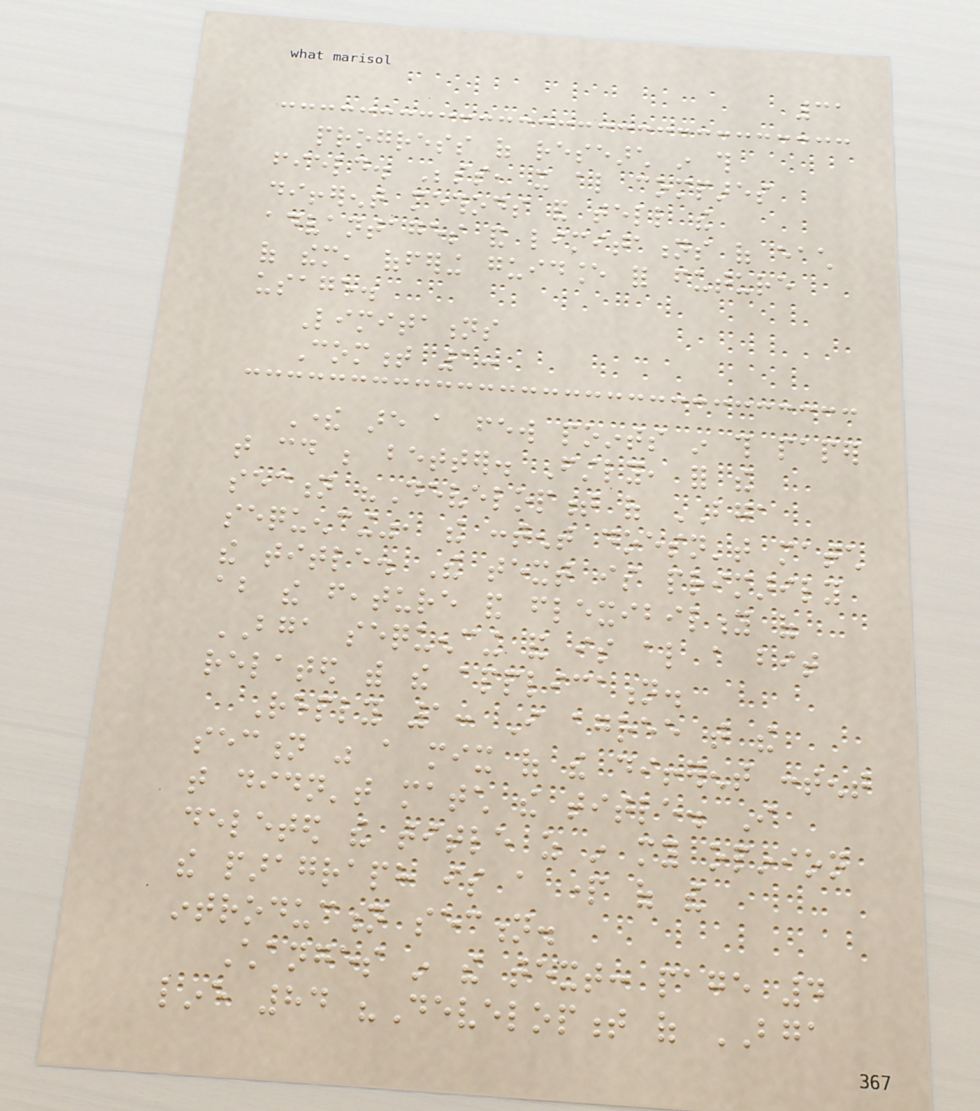31
progress of research in this
field. Besides, it also compares
different methods and tell the
advantages and limitations of each
of them, offering guidance for future
usage.
Limitations
Comment 1:
There are a few points in this paper
that could be better. Firstly, for the
section "Development of BGA
sequencing", the content doesn't match
the title. The text is primarily
about the feature and flexibility of
BGA sequencing and is also a bit
related with the application.
Reply 1: I agree that the
section was a mix of the different content
that didn't match the title. I
deleted the title as in my opinion
the paragraph is a part of the
introduction section.
Changes in the text: page 4
line 84 "Development of BGA
